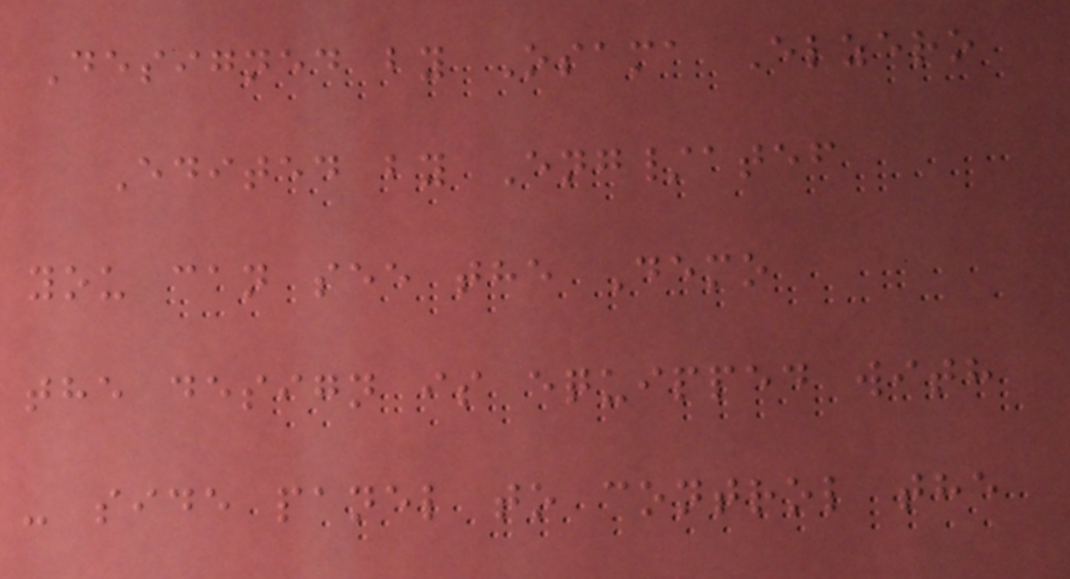Designed by Osama Elzero
Edited by Eng/atef
you can see the Demo
the design is equipped with
- side panel to control the
